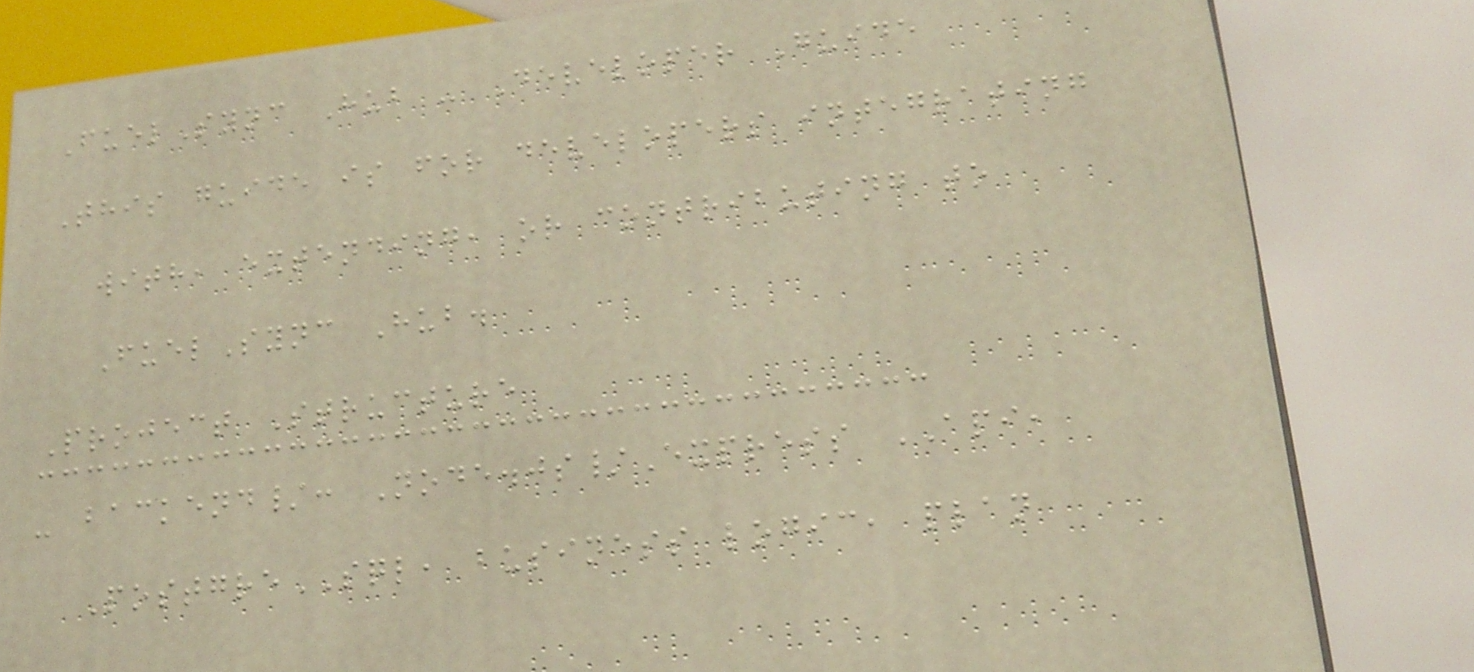FuelSync Hub - Developer Guide
This guide is for developers integrating
with, extending, or contributing to
FuelSync Hub.
Project Structure
- backend/: Node.js/Express API,
PostgreSQL, business logic, plan
